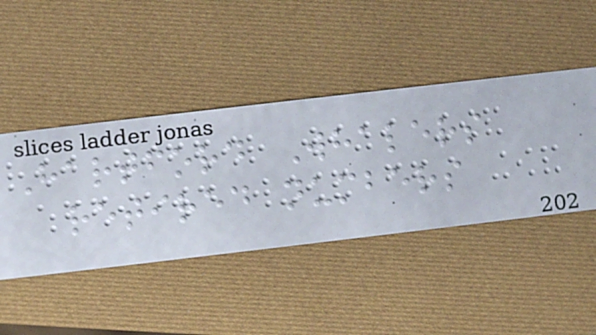Hartford Whalers
retired numbers
